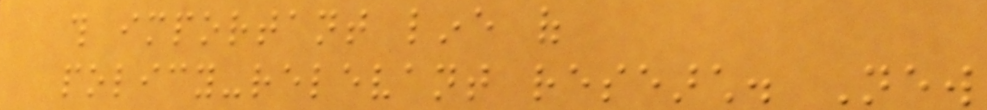this important line of
policy-relevant research. New
